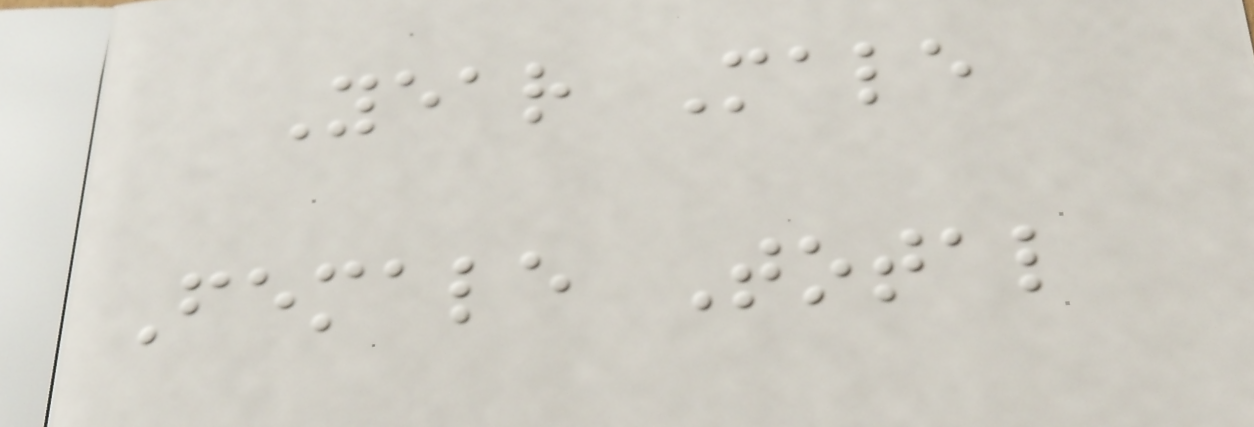Year Male
Female Total
